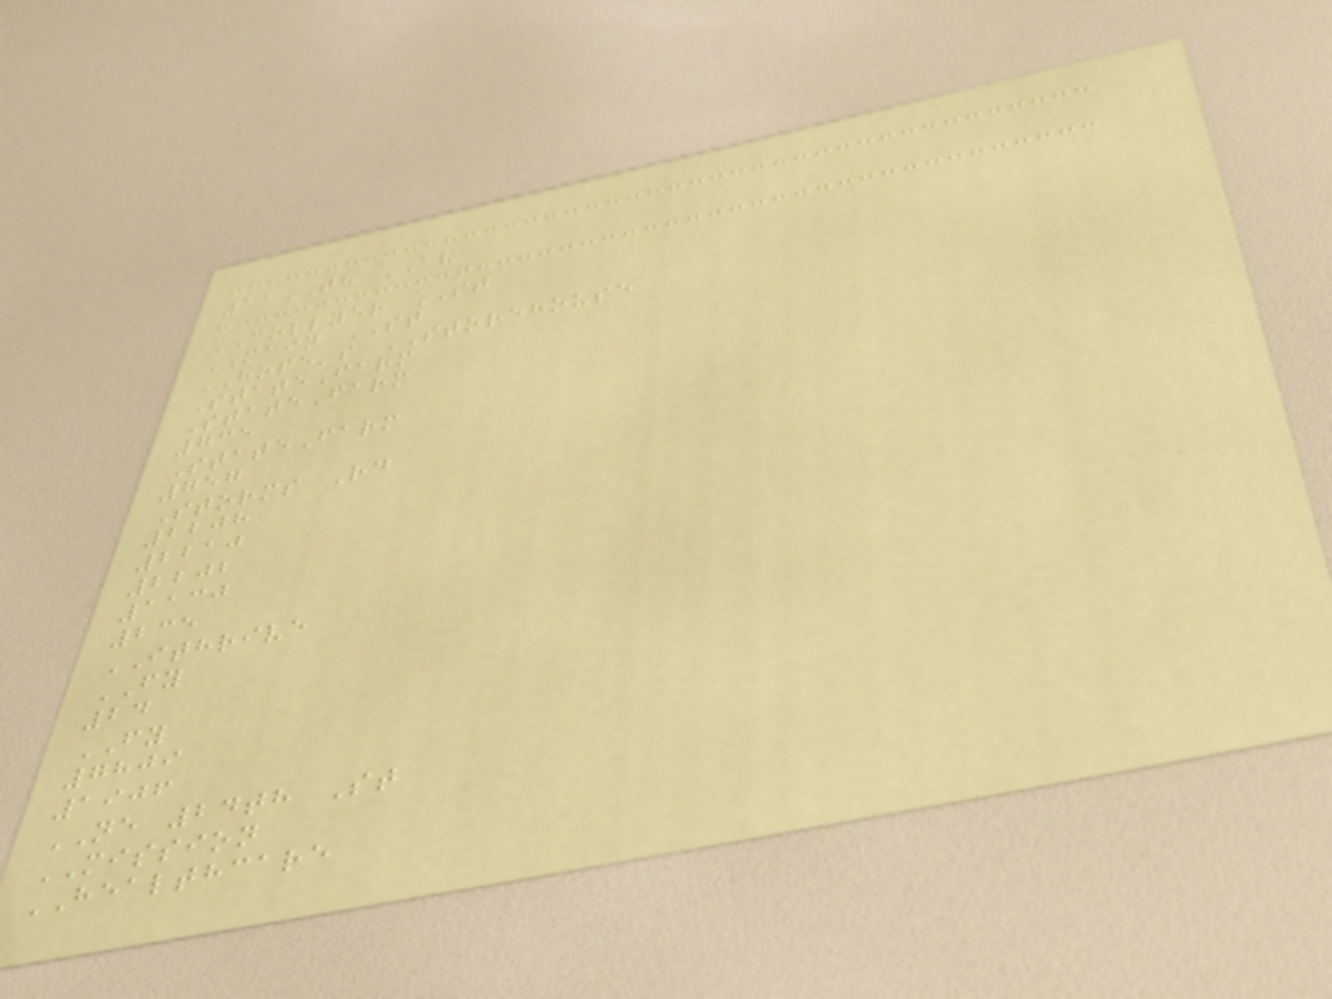11TH AV
COLLYER ST
MAIN ST
HOPE's STOREHOUSE
StateFarm
StateFarm
735
StateFarm
757
Storms Rd
2208
2210
2202
1130
235
ITHRIVE
FY
24
FY
7809
1906
NE 24th St
MISSION
HEALTHCARE
